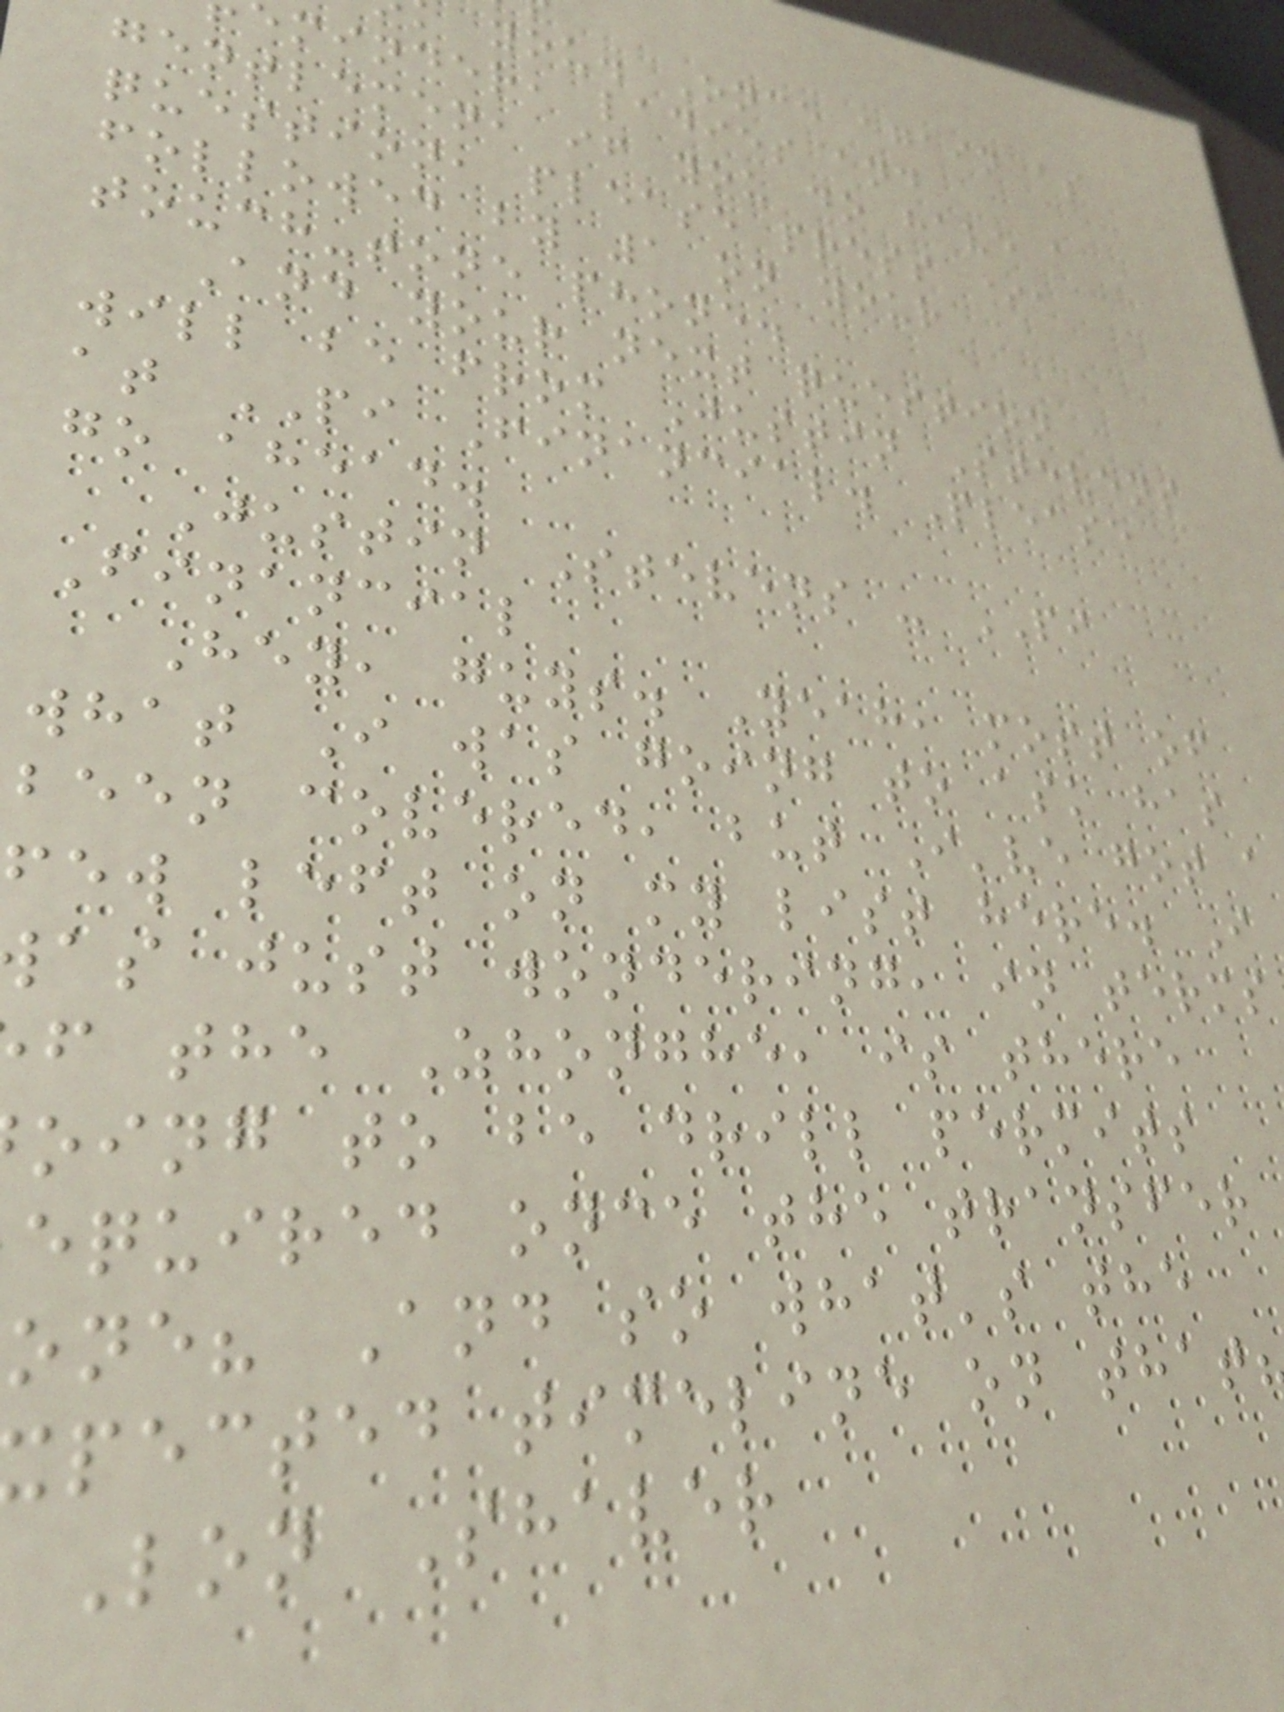you. Once again as
minder, ladies and
gentlemen, if you do have a
question, please press *,
followed by 1 on your
touch-tone phone.
And your next question
will be from Justin Stevens
at PI Financial. Please
go ahead.
Justin Stevens - PI
Financial
Hey, guys. Yeah, most of
what I was going to ask has
been covered, but I've got a
few left on my list here. I
as just wondering, in terms
f the Zhonghe, is there
oing to be drill permits
equired once the transfer
one? And so what's the
pected timeline on that
Lon Shaver
